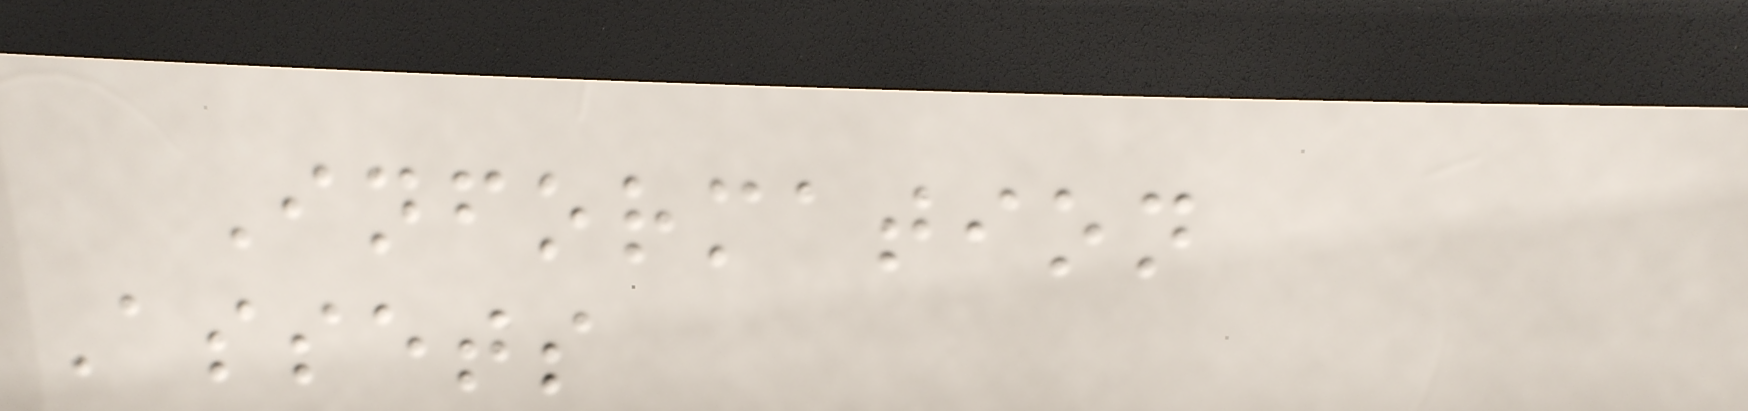Information
Assets
